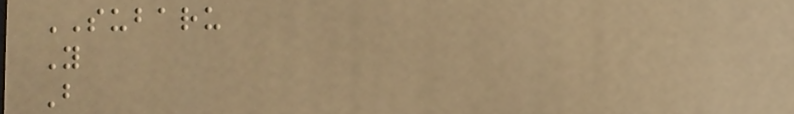SUBARU
Y
B
